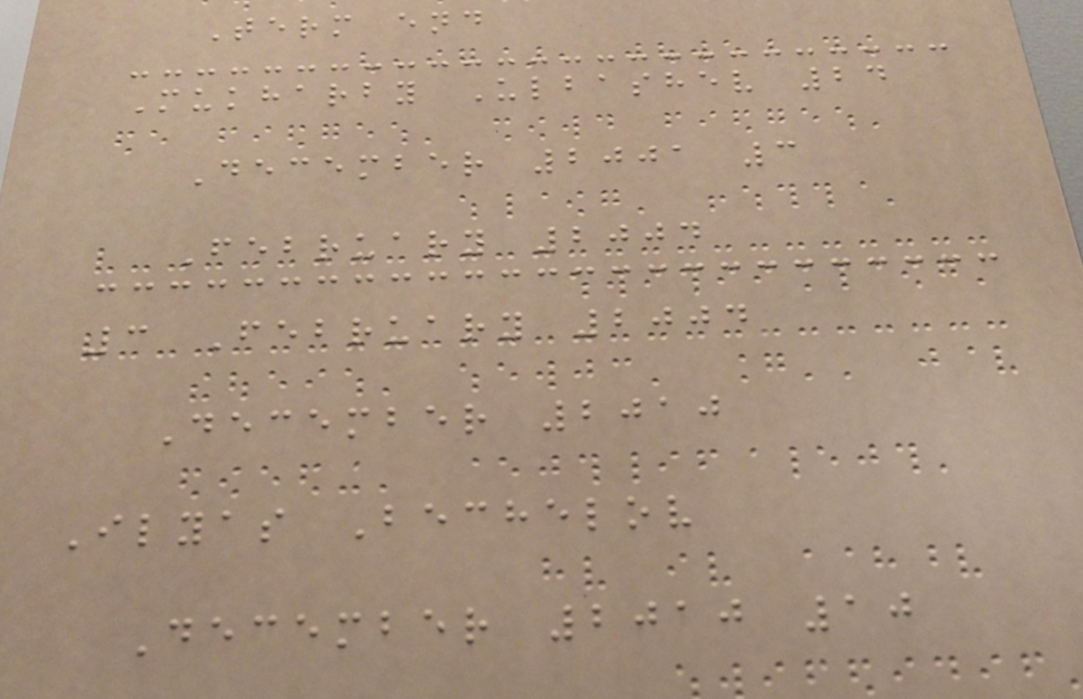Term end
Mukharby Ulbashev 24
December 2001 3
February 2004
3 February 2004
December 2010
Ilyas Bechelov
December 2010 10
